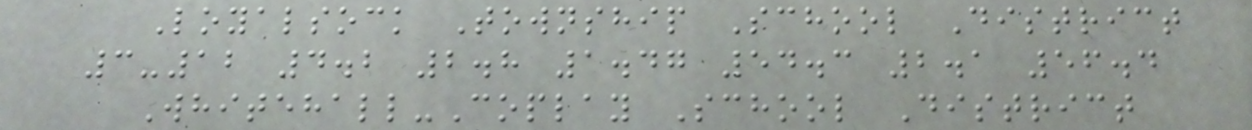Loyalsock Township School District
3-12 4.2 2.8 1.47 54.3 2.1 56.4
Whitehall-Coplay School District
